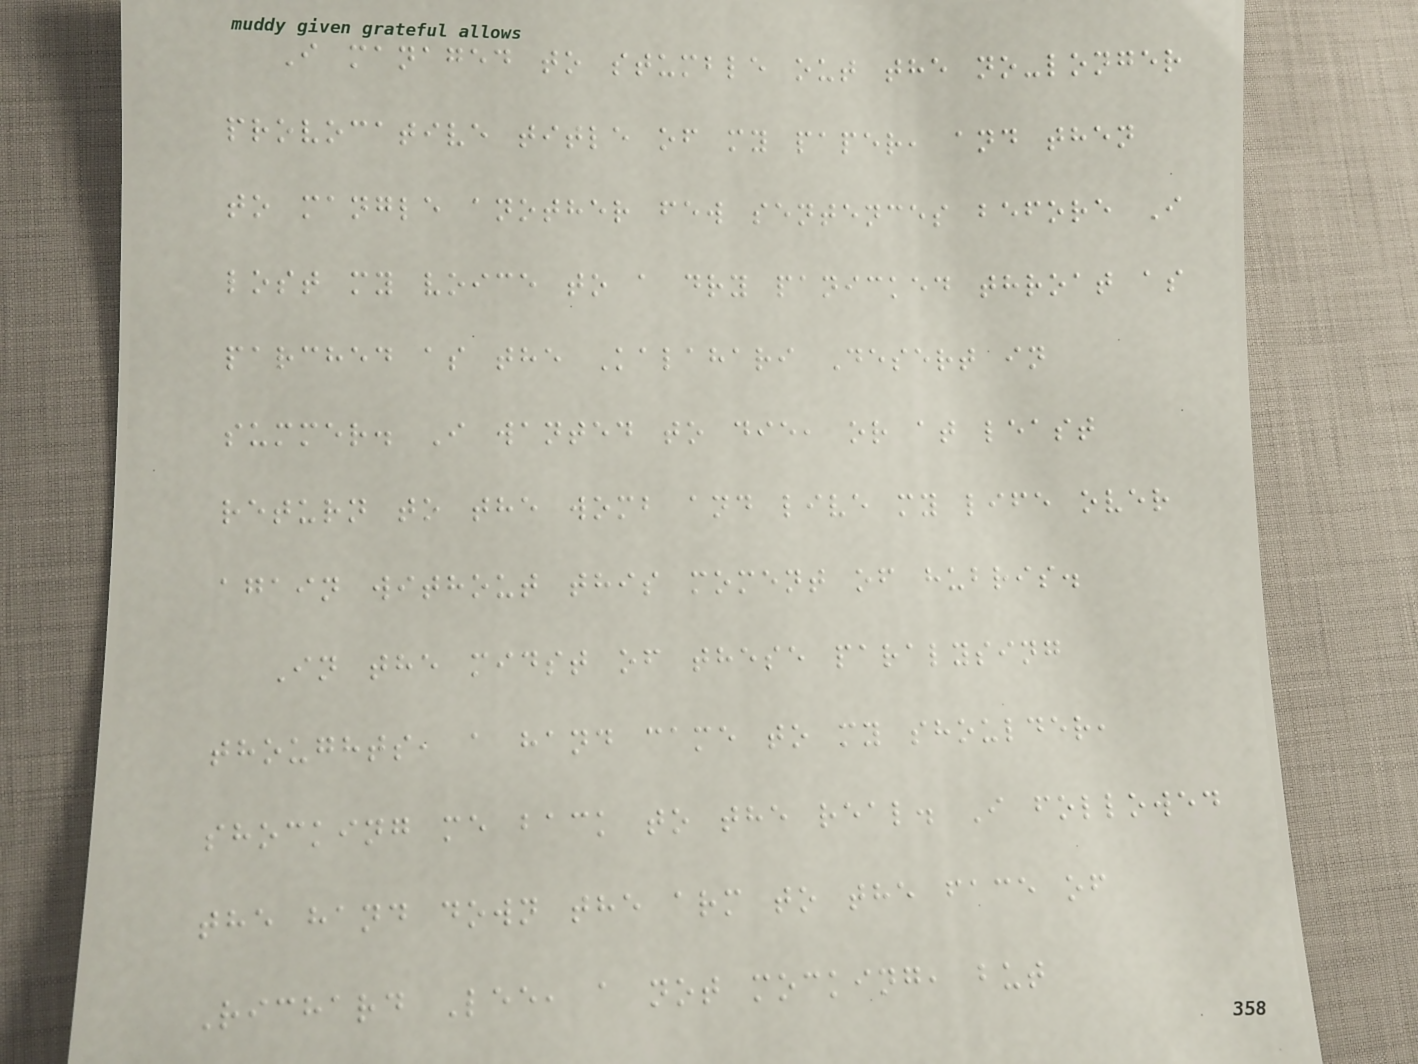I managed to stumble out the no-longer
provocative title of my paper, and then
to mangle another few sentences before I
lost my voice to a dry panicked throat as
parched as the Kalahari Desert in
summer. I wanted to die, or at least
return to the womb and live my life over
again without this moment of hubris.
In the midst of these paralysing
thoughts, a hand came to my shoulder,
shocking me back to the real. I followed
the hand down the arm to the face of
Richard Lee, a not mocking, but
